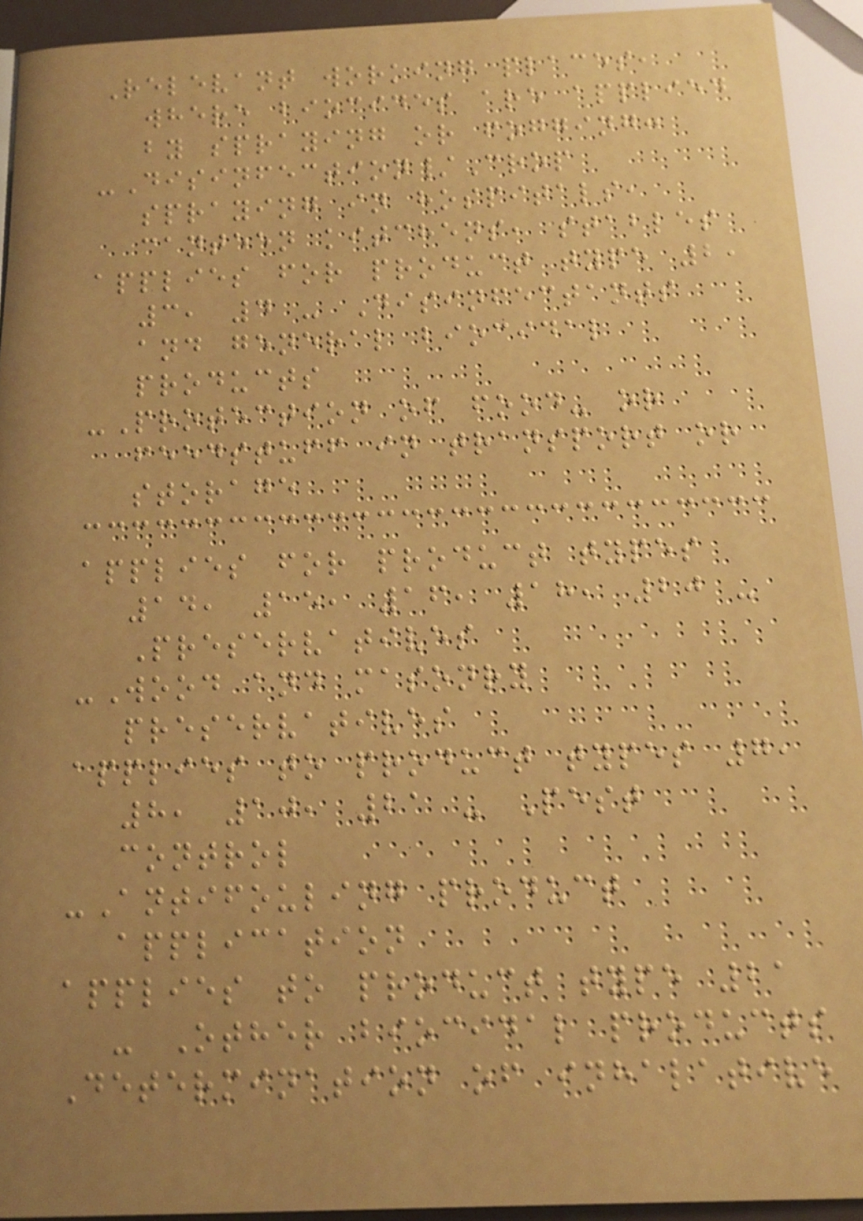Relevant working places,
where biocides are applied
by spraying or fogging:
-Disinfection/Crop
spraying in hospitals,
canteen kitchens, stables
applies for product type 2,
3, 4 - Disinfectants
and general biocidal
products
-Protection of food- or
feedstuff in transport or
storage
applies for product types
14, 15, 16, 18, 20 -
Preservatives
-Wood and masonry
preservatives
applies to product types 7,
8, 10, 21 - Pest
control
-Antifouling product
application
applies to product type 21
- Other biocidal products
Determination of inhalative
